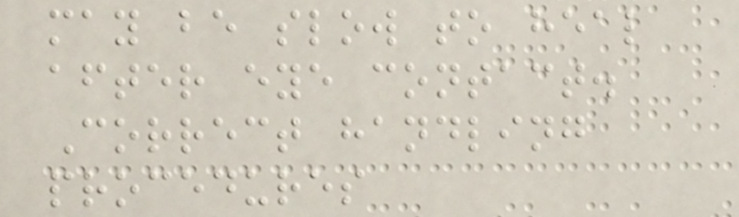may be slow to heal
after eye contact.
Correct handling
procedures
